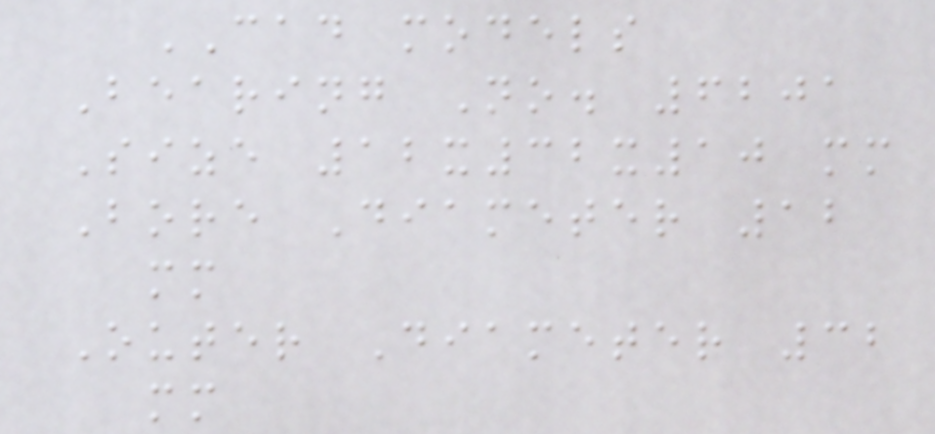CAD models
Bearing No. 6201
Size 12x32x10 mm
Bore Diameter 12
mm
Outer Diameter 32
mm
